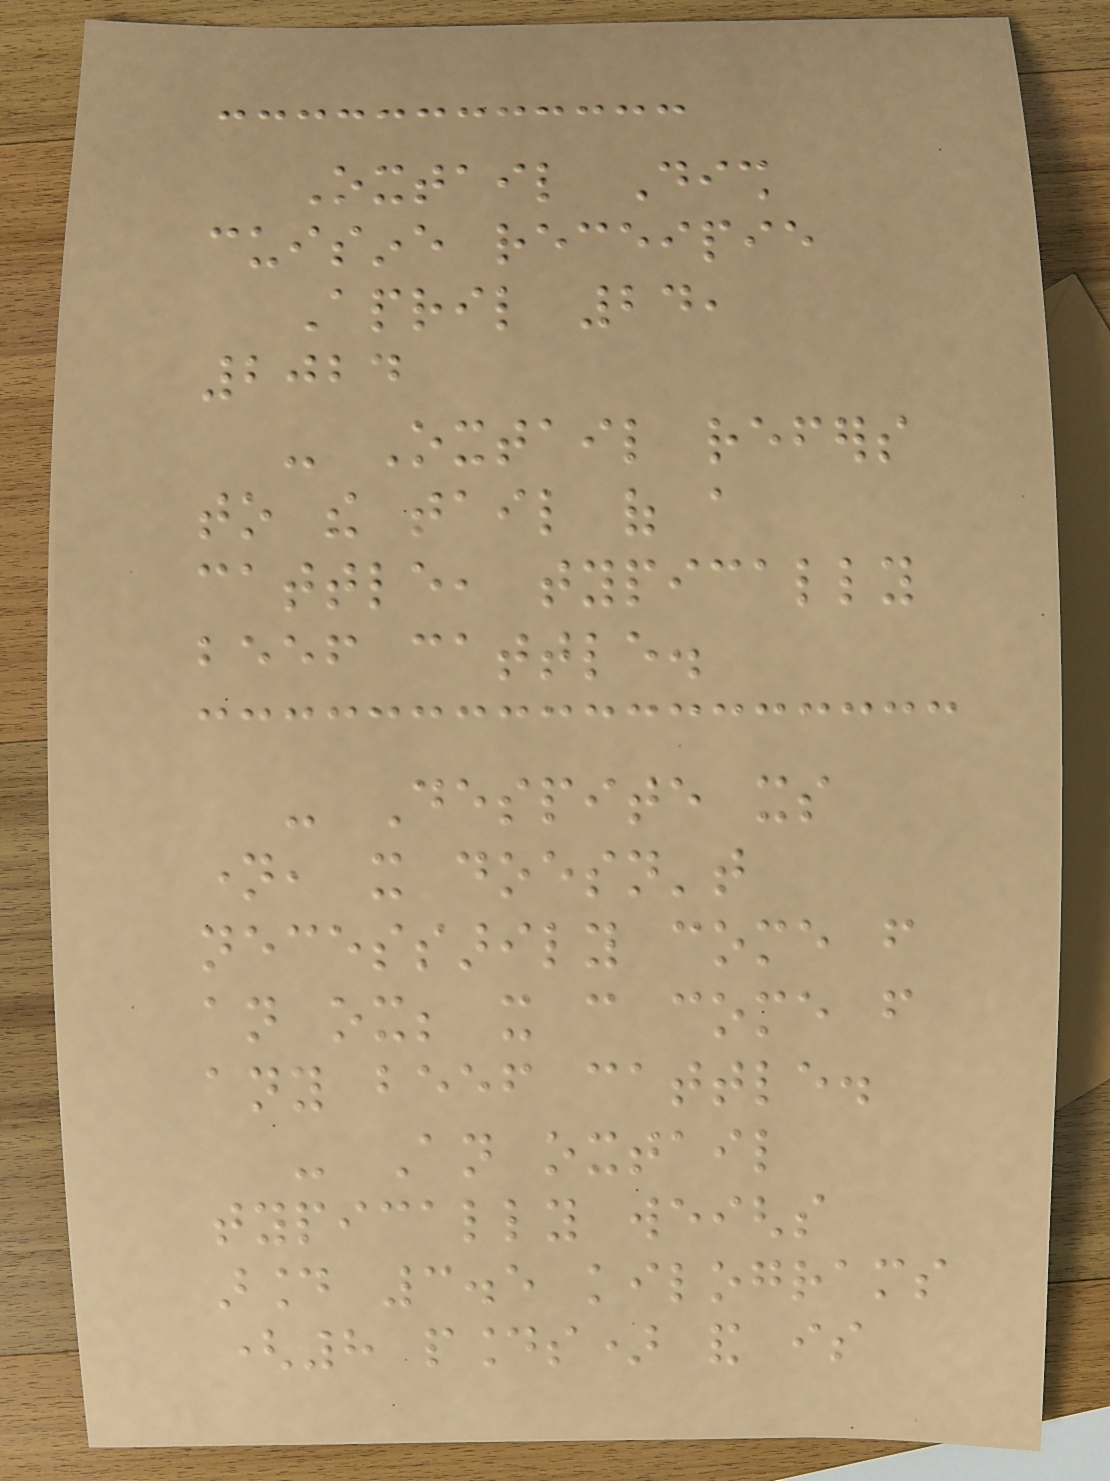Oxtail Dish
cuisine receipie
April 24,
2024
- Oxtail refers
to the tail of a
cattle, typically
beef cattle.
- Despite its
name, it doesn't
necessarily come from
an ox; it can come from
any beef cattle.
- An oxtail
typically weighs
around 3.5 kilograms
(8 pounds) and is
